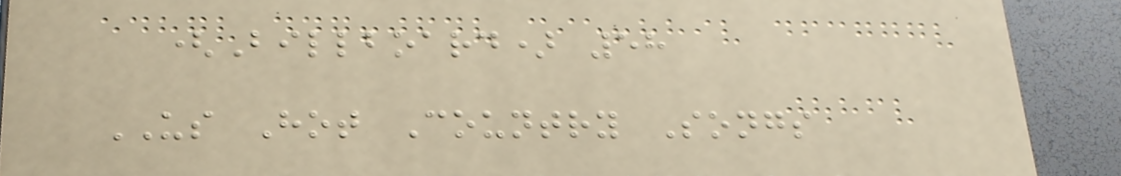(Billboard) 58
US Hot Country Songs
